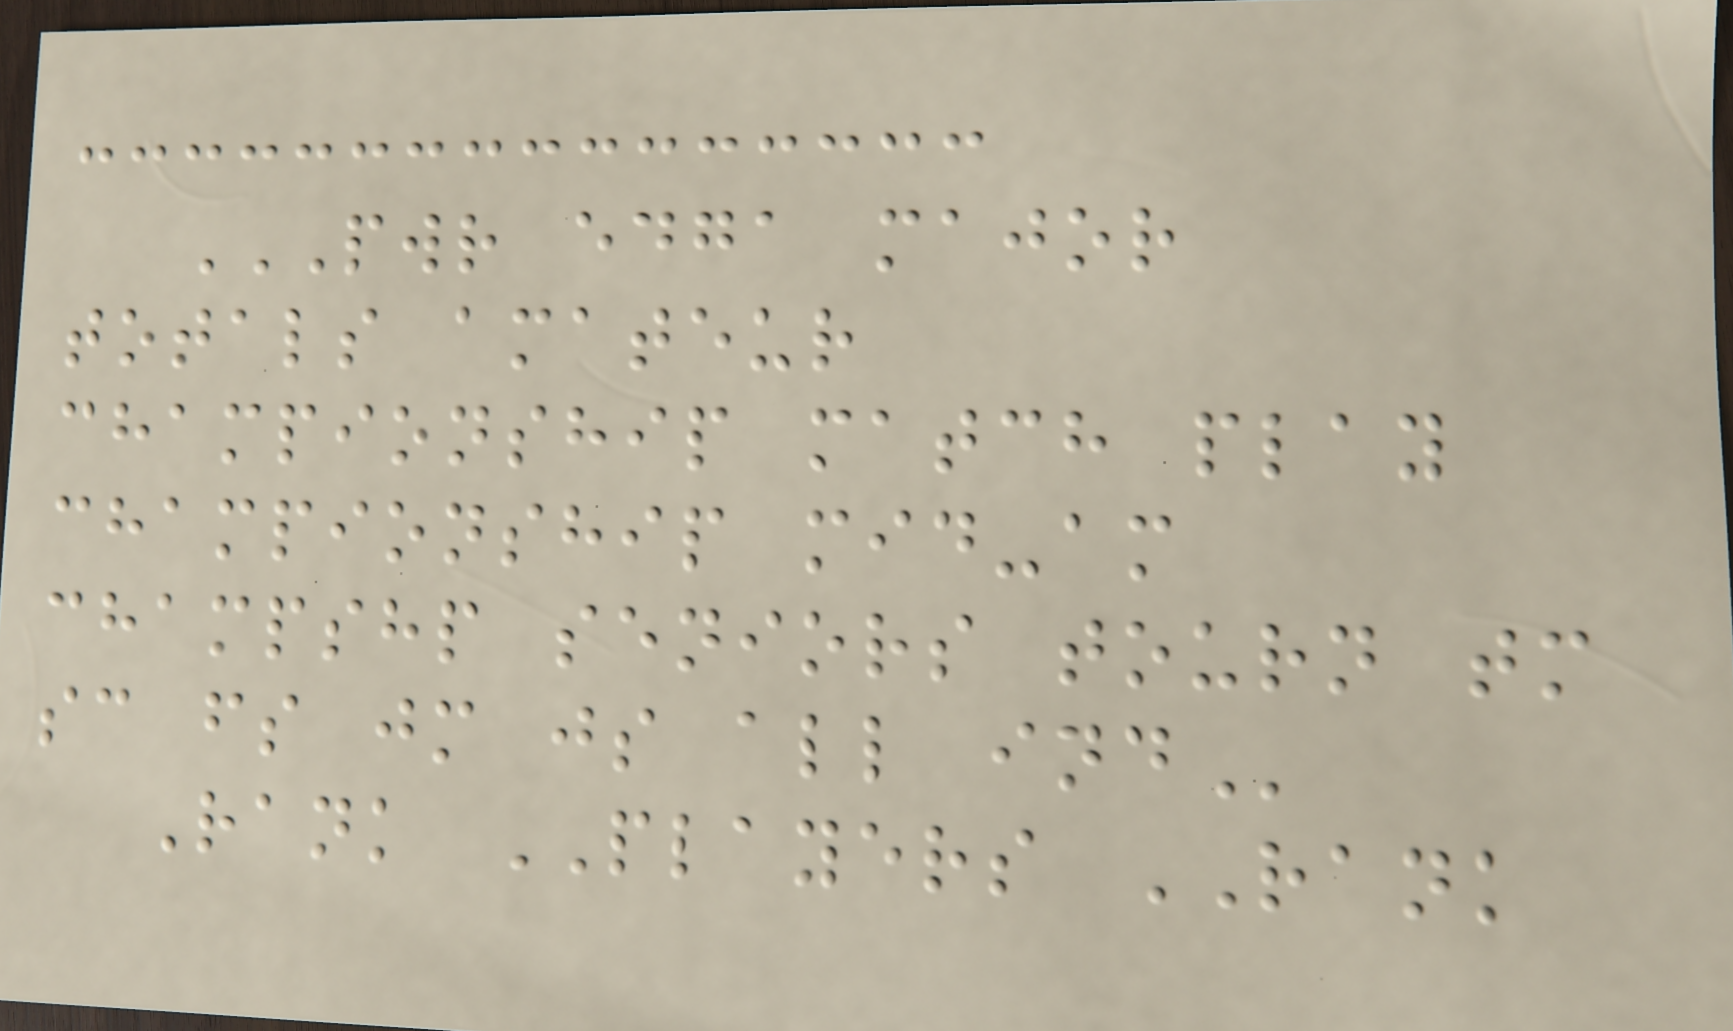PWR EDGA MAJOR
TOTALS AMATEUR
CHAMPIONSHIP MATCH PLAY
CHAMPIONSHIP MID-AM
CHAMPSHP SENIORS TOURN TM
SC FS JM JS ALL IND
Rank PLAYERS RANK
